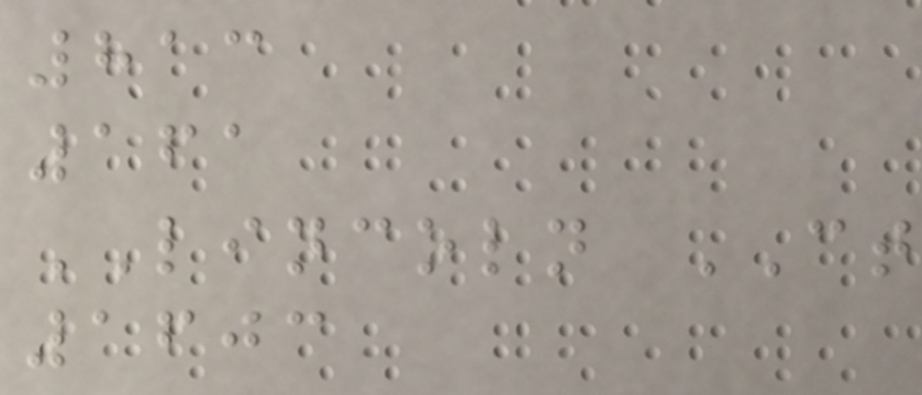813
161
LINCOLN CT
1603
